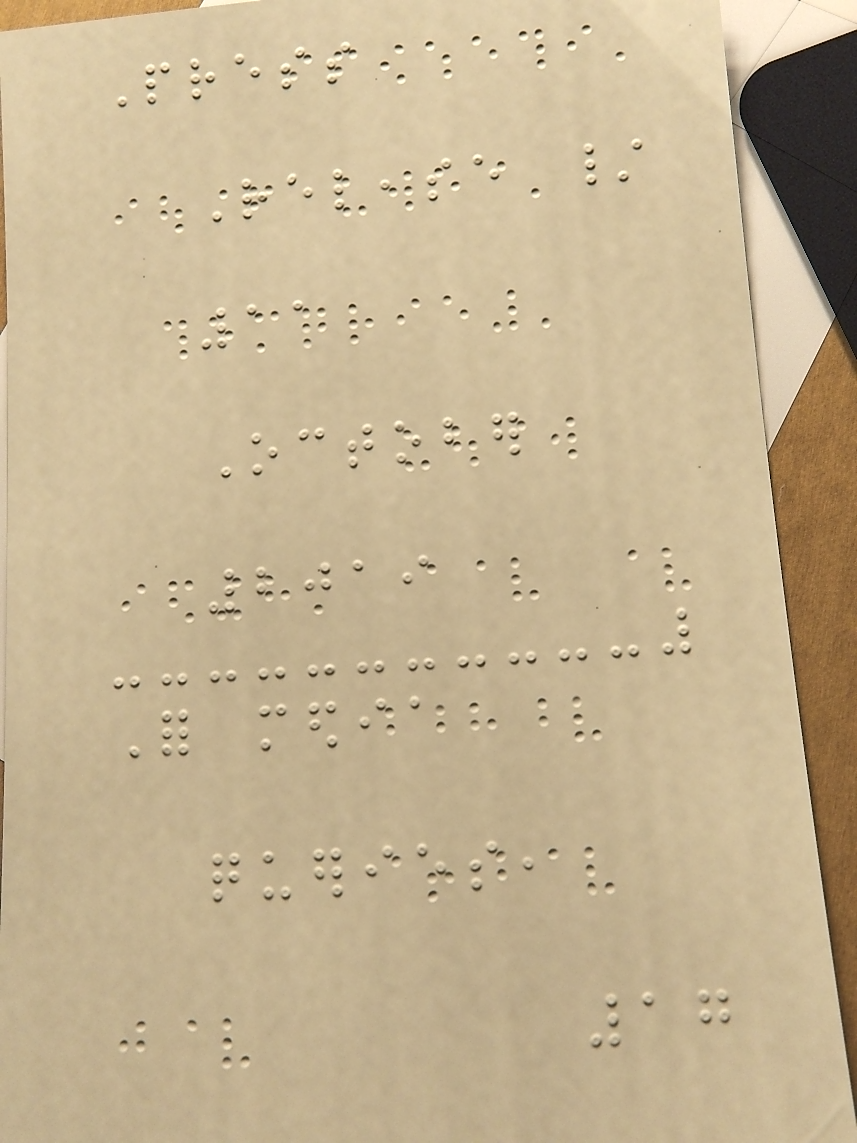Press
Release /
11
October
2019
For media
queries,
17
